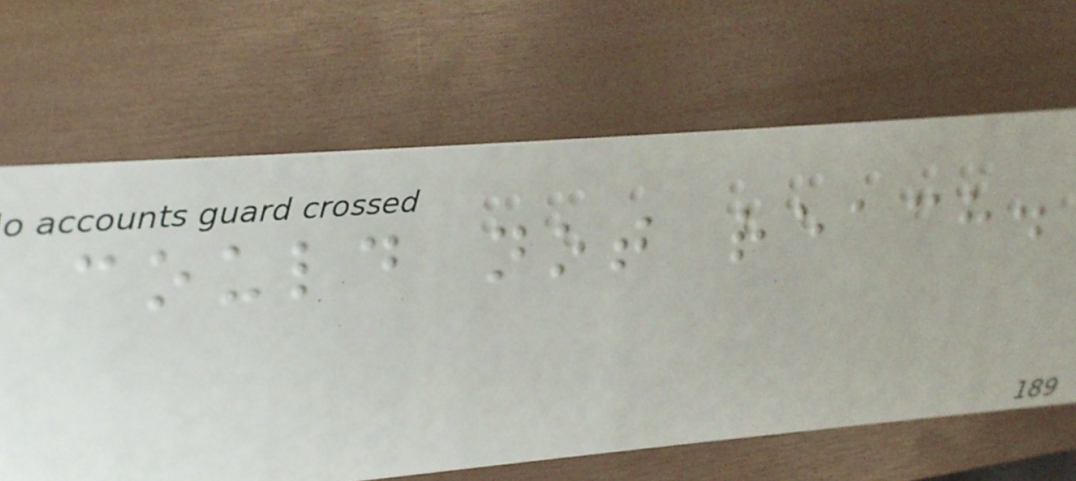could not reach.
